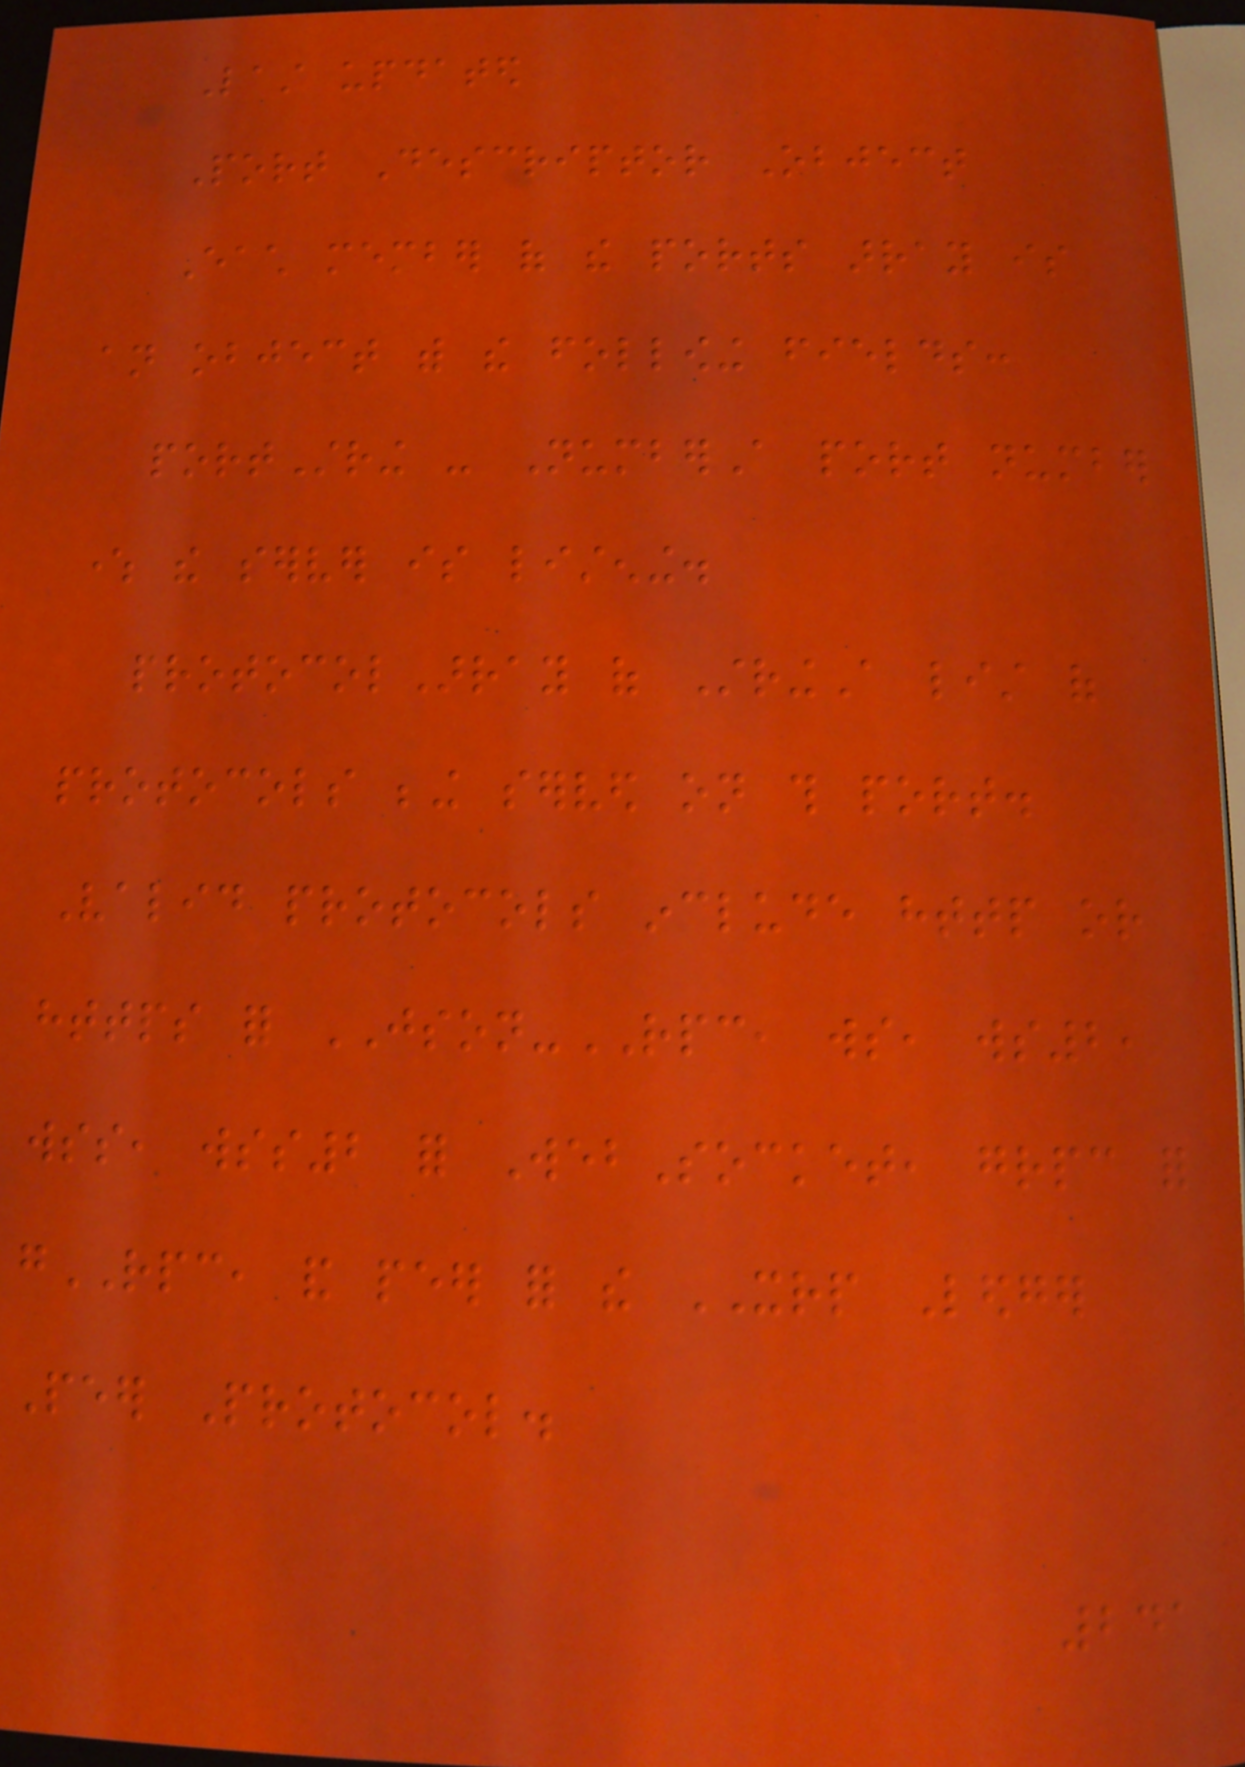Last updated
Port Descriptor Object
Each member of the ports array is
an object with the following fields:
portString - NumberA port number
where the server is listening.
protocolArray of StringA list of
protocols being served on this port.
Valid protocols include http or
https for JSON-RPC, ws, ws2,
wss, wss2 for WebSocket, grpc for
gRPC, and peer for the XRP Ledger
Peer Protocol.
241
